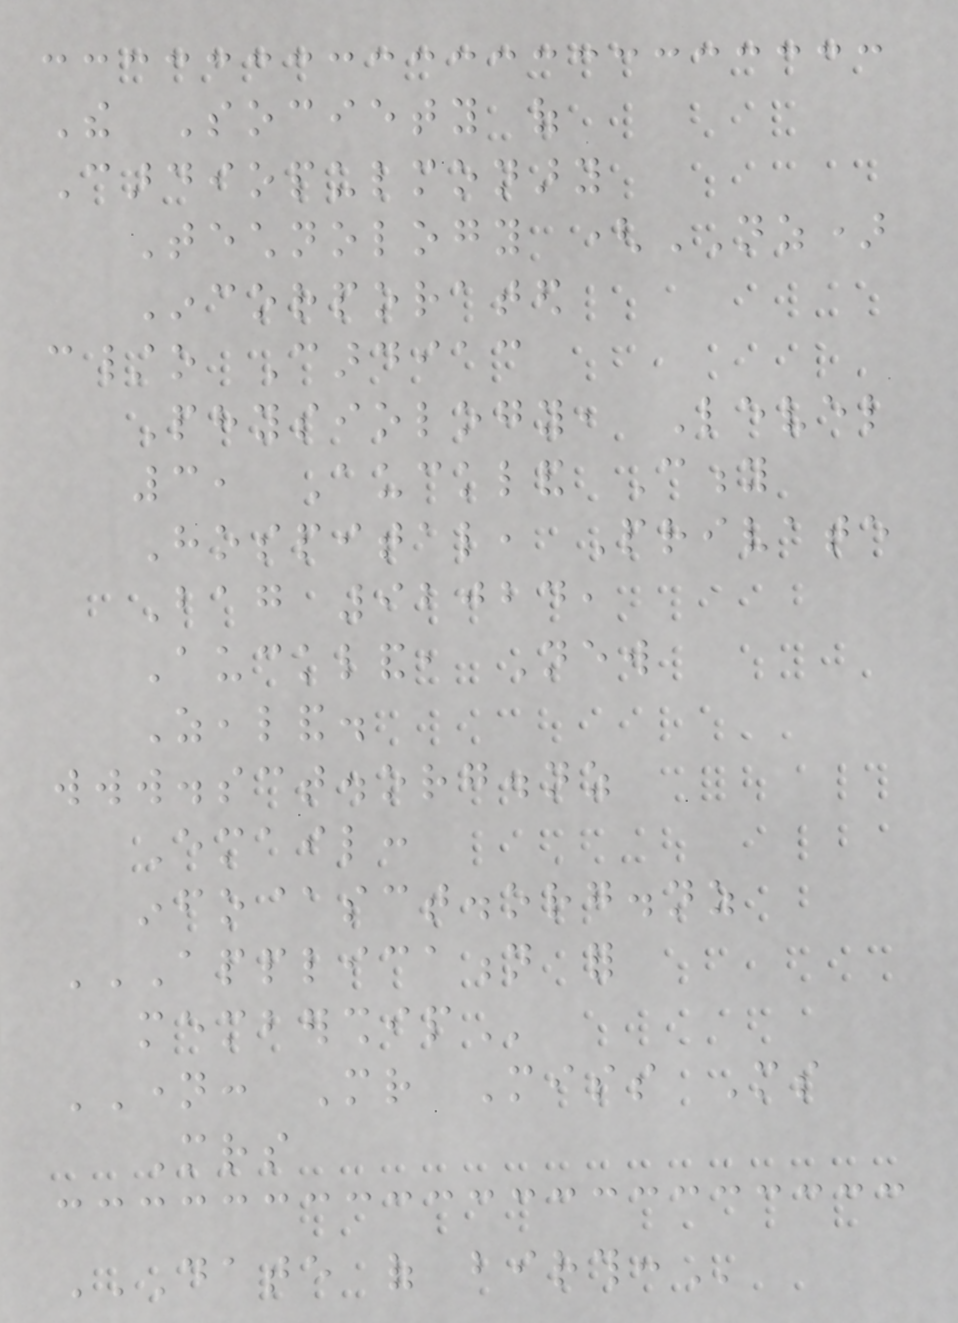The Society of
Cardiopulmonary
Technology (NZ)
Incorporated
c/o Cardiac
Physiology, Level
3, Auckland City
Hospital, Private
Bag 92024,
Auckland, New
Zealand.
www.sct.org.nz
Email:
info@sct.org.nz
APPLICATION FOR
MEMBERSHIP
NAME: Mr Miss Ms
Mrs
DATE OF BIRTH:
